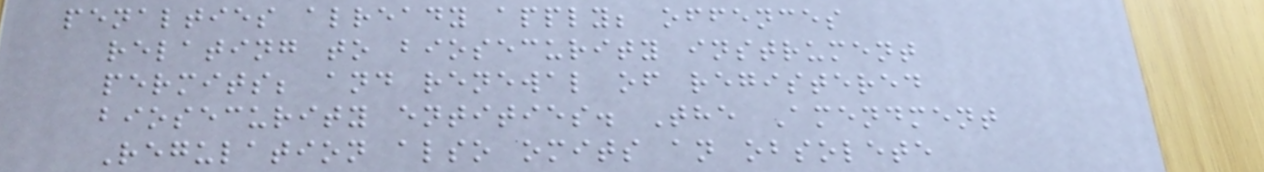penalties already apply; offences
relating to biosecurity instrument
permits; and renewal of registered
biosecurity entities. The Amendment
Regulation also omits an obsolete
